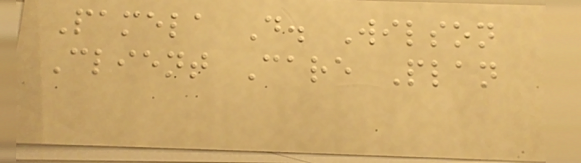Pamela D. Wilson
Client Care Plan
